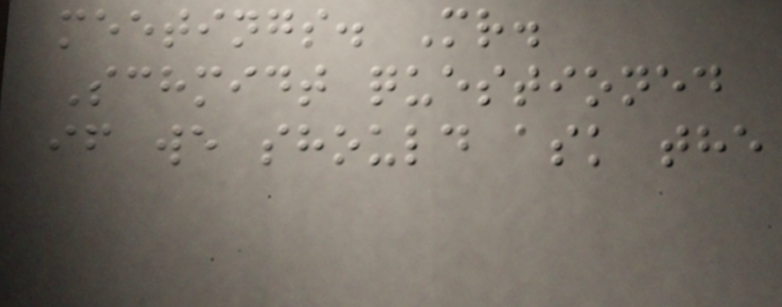meetings. Mr.
Schmidt questioned
if we should ask the
